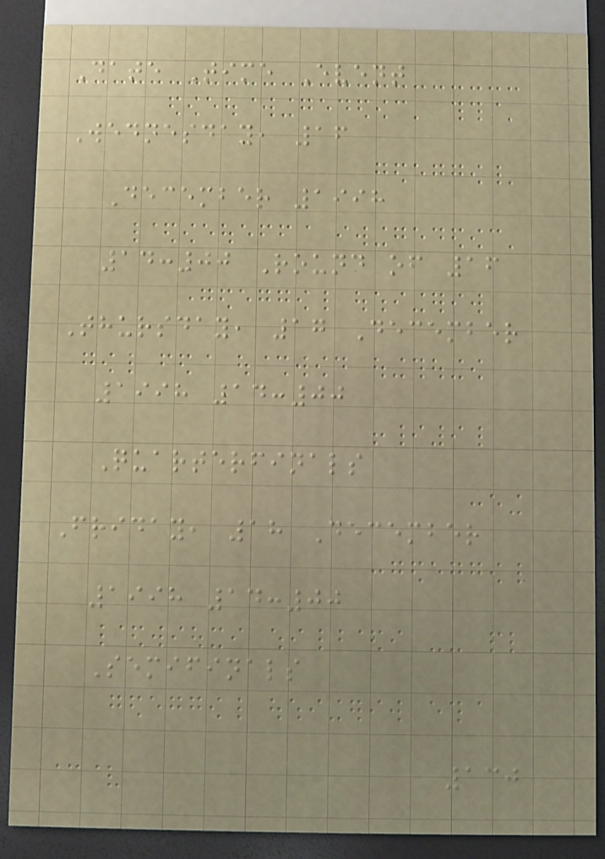Date Time Event
Wednesday, 16
December 1998
14:00 Round of 16
Thursday, 17 December
1998 14:00
Quarterfinals
Friday, 18 December
1998 14:00
Semifinals
130
